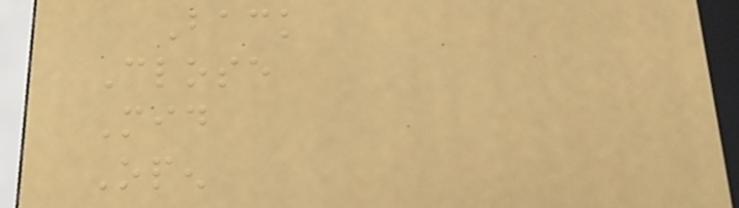Back
Close
Mid
Open
